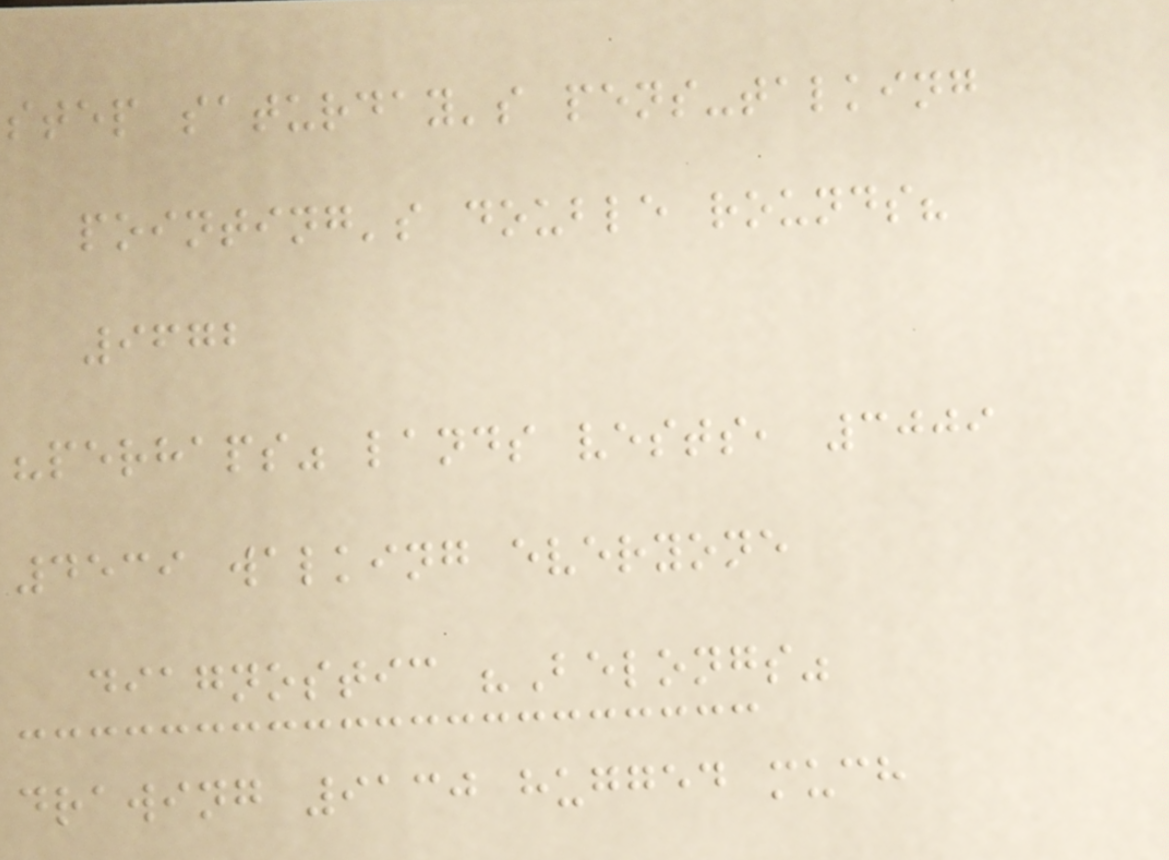step saturday's pens-talking
pointing's double rounds?
9672
"perhaps" lands vests, 3009
4539 walking everyone
diagnostic "Belongs"
drawing 9130 hugged much
